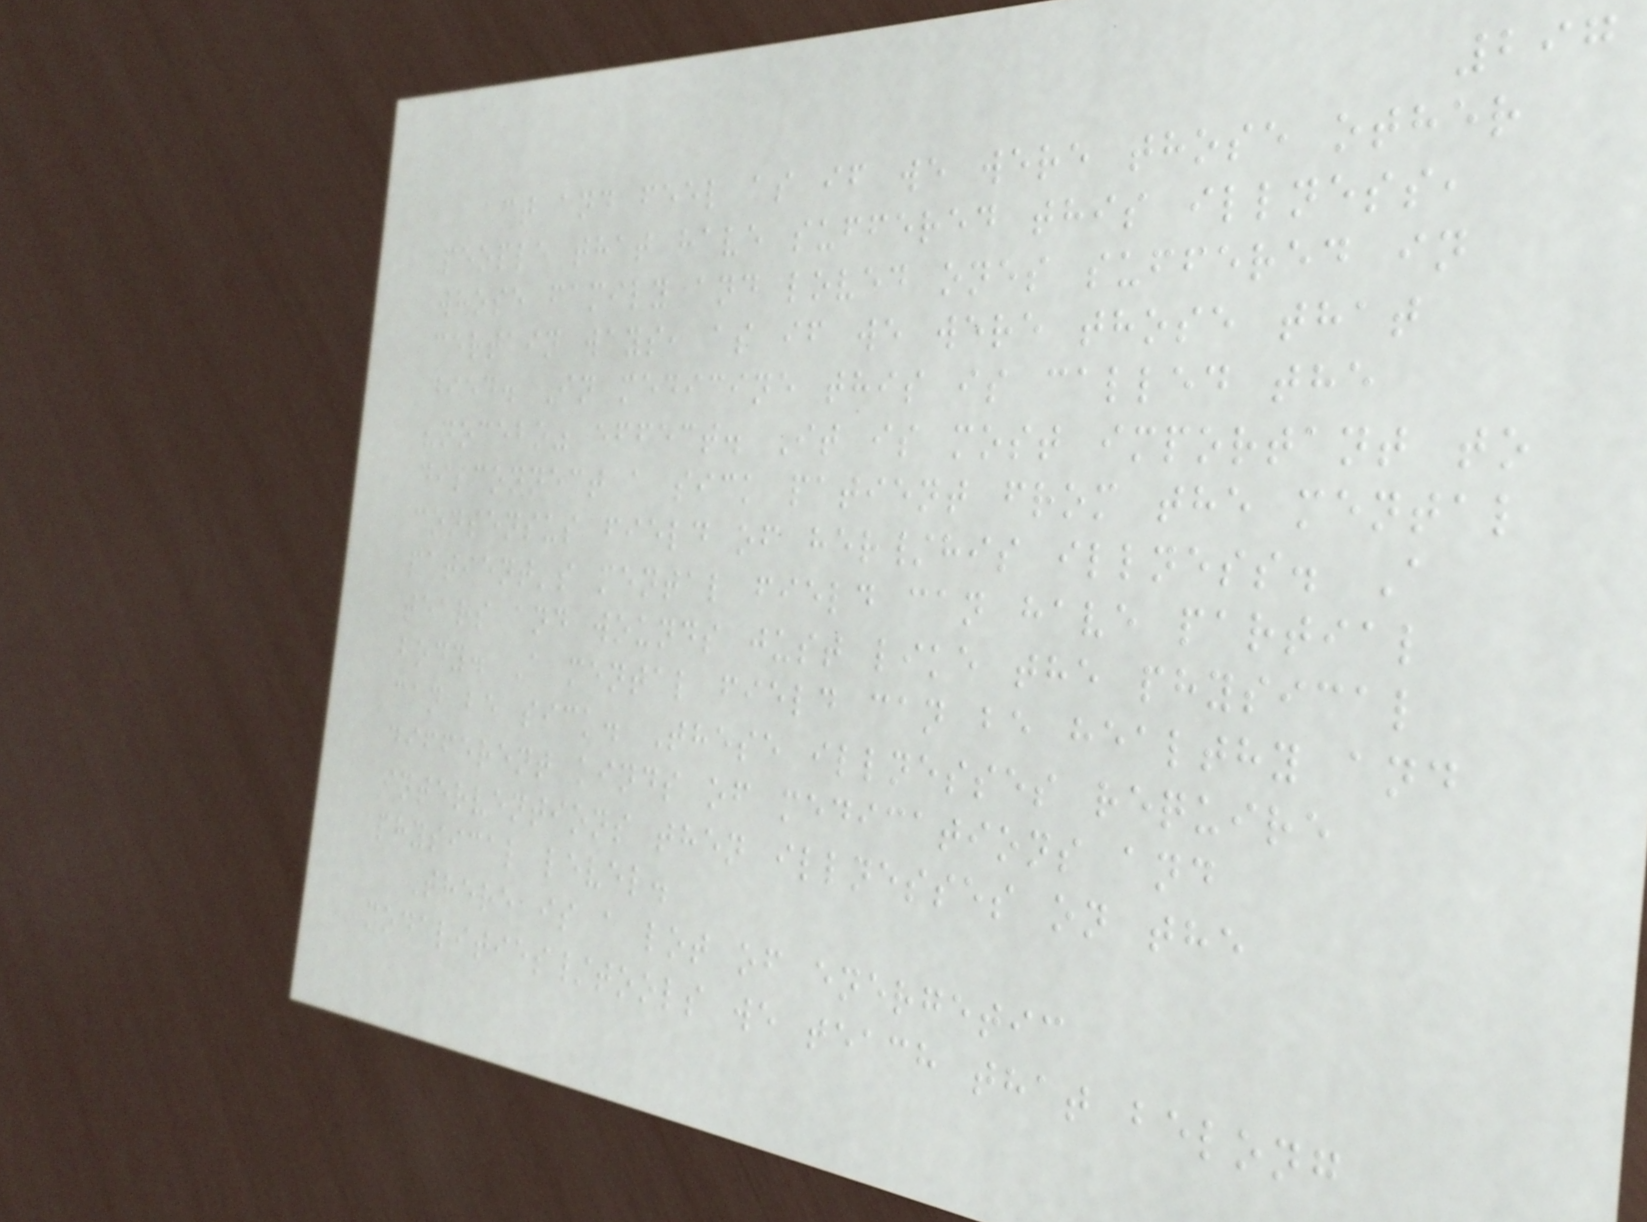297
act and feel as if we were those other
people that have suffered this illness,
whose family and loved ones suffered in
certain ways, as if we were those that
died. In medicine this is called the
"nocebo" effect. It is most important to
disconnect a sick patient from the mental
consensus field of her/his illness. A
patient's mental field can have partial
tears and wounds just like the physical
body. A mental field can be healthy and
can be sick. These illnesses require
different kinds of medications and
interventions then illnesses on the
physical level.
There is a lot of energetic
modalities/tools we teach that belong
